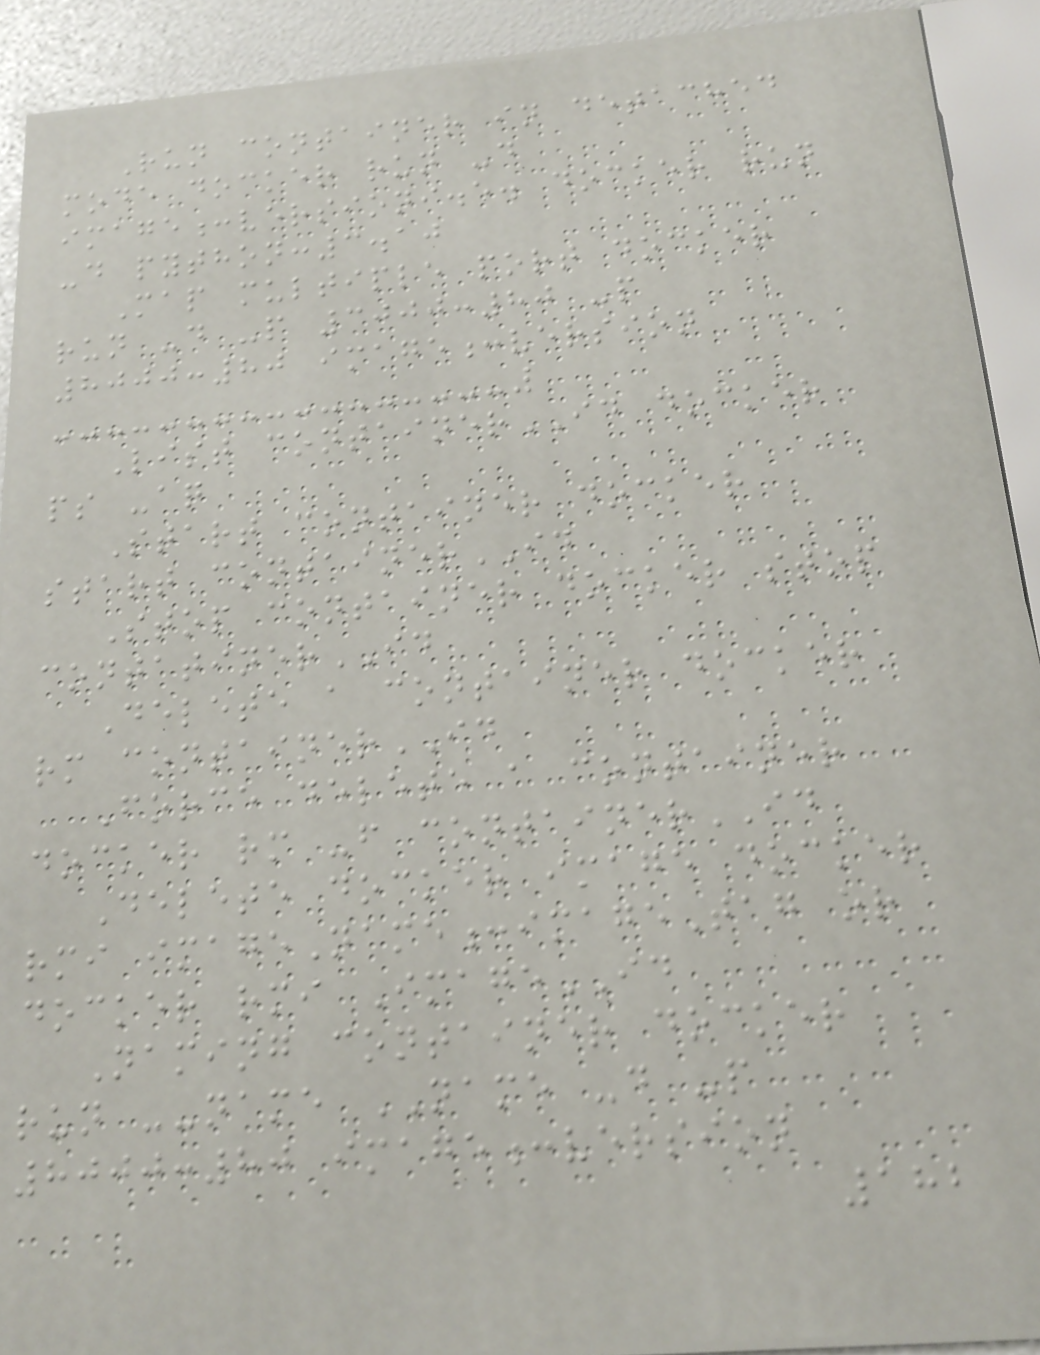Run container in detached
mode docker run -d
image:versioni.e. docker run
-d python:3.10
Map multiple port docker
run -d -p 3000:80 -p
8000:80 image:version
List containerID docker
ps -aq
Start container docker
start containerID
Stop container docker stop
contatinerID
Delete a container docker
rm containerID
Force delete a container
docker rm -f containerID
Delete docker image docker
rmi imageName:imageTag or
docker rmi ImageID
Naming container docker
run --name NAME -d -p
8000:80 image:version
182
